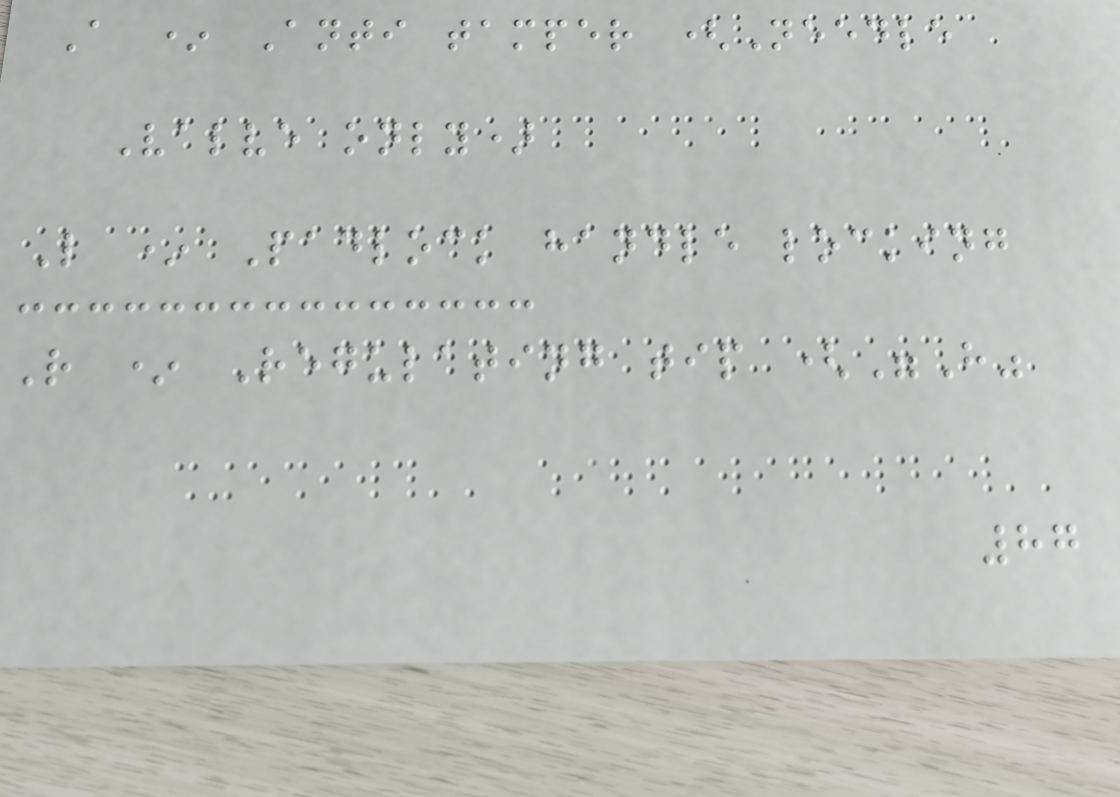A * Anti tamper (Needle
Valve only)
L * Padlock handle locking
R * Regulating tip ("H"
87
